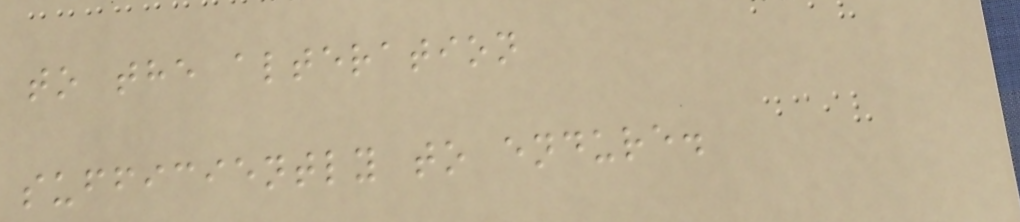to the alteration
sufficiently to endure.
